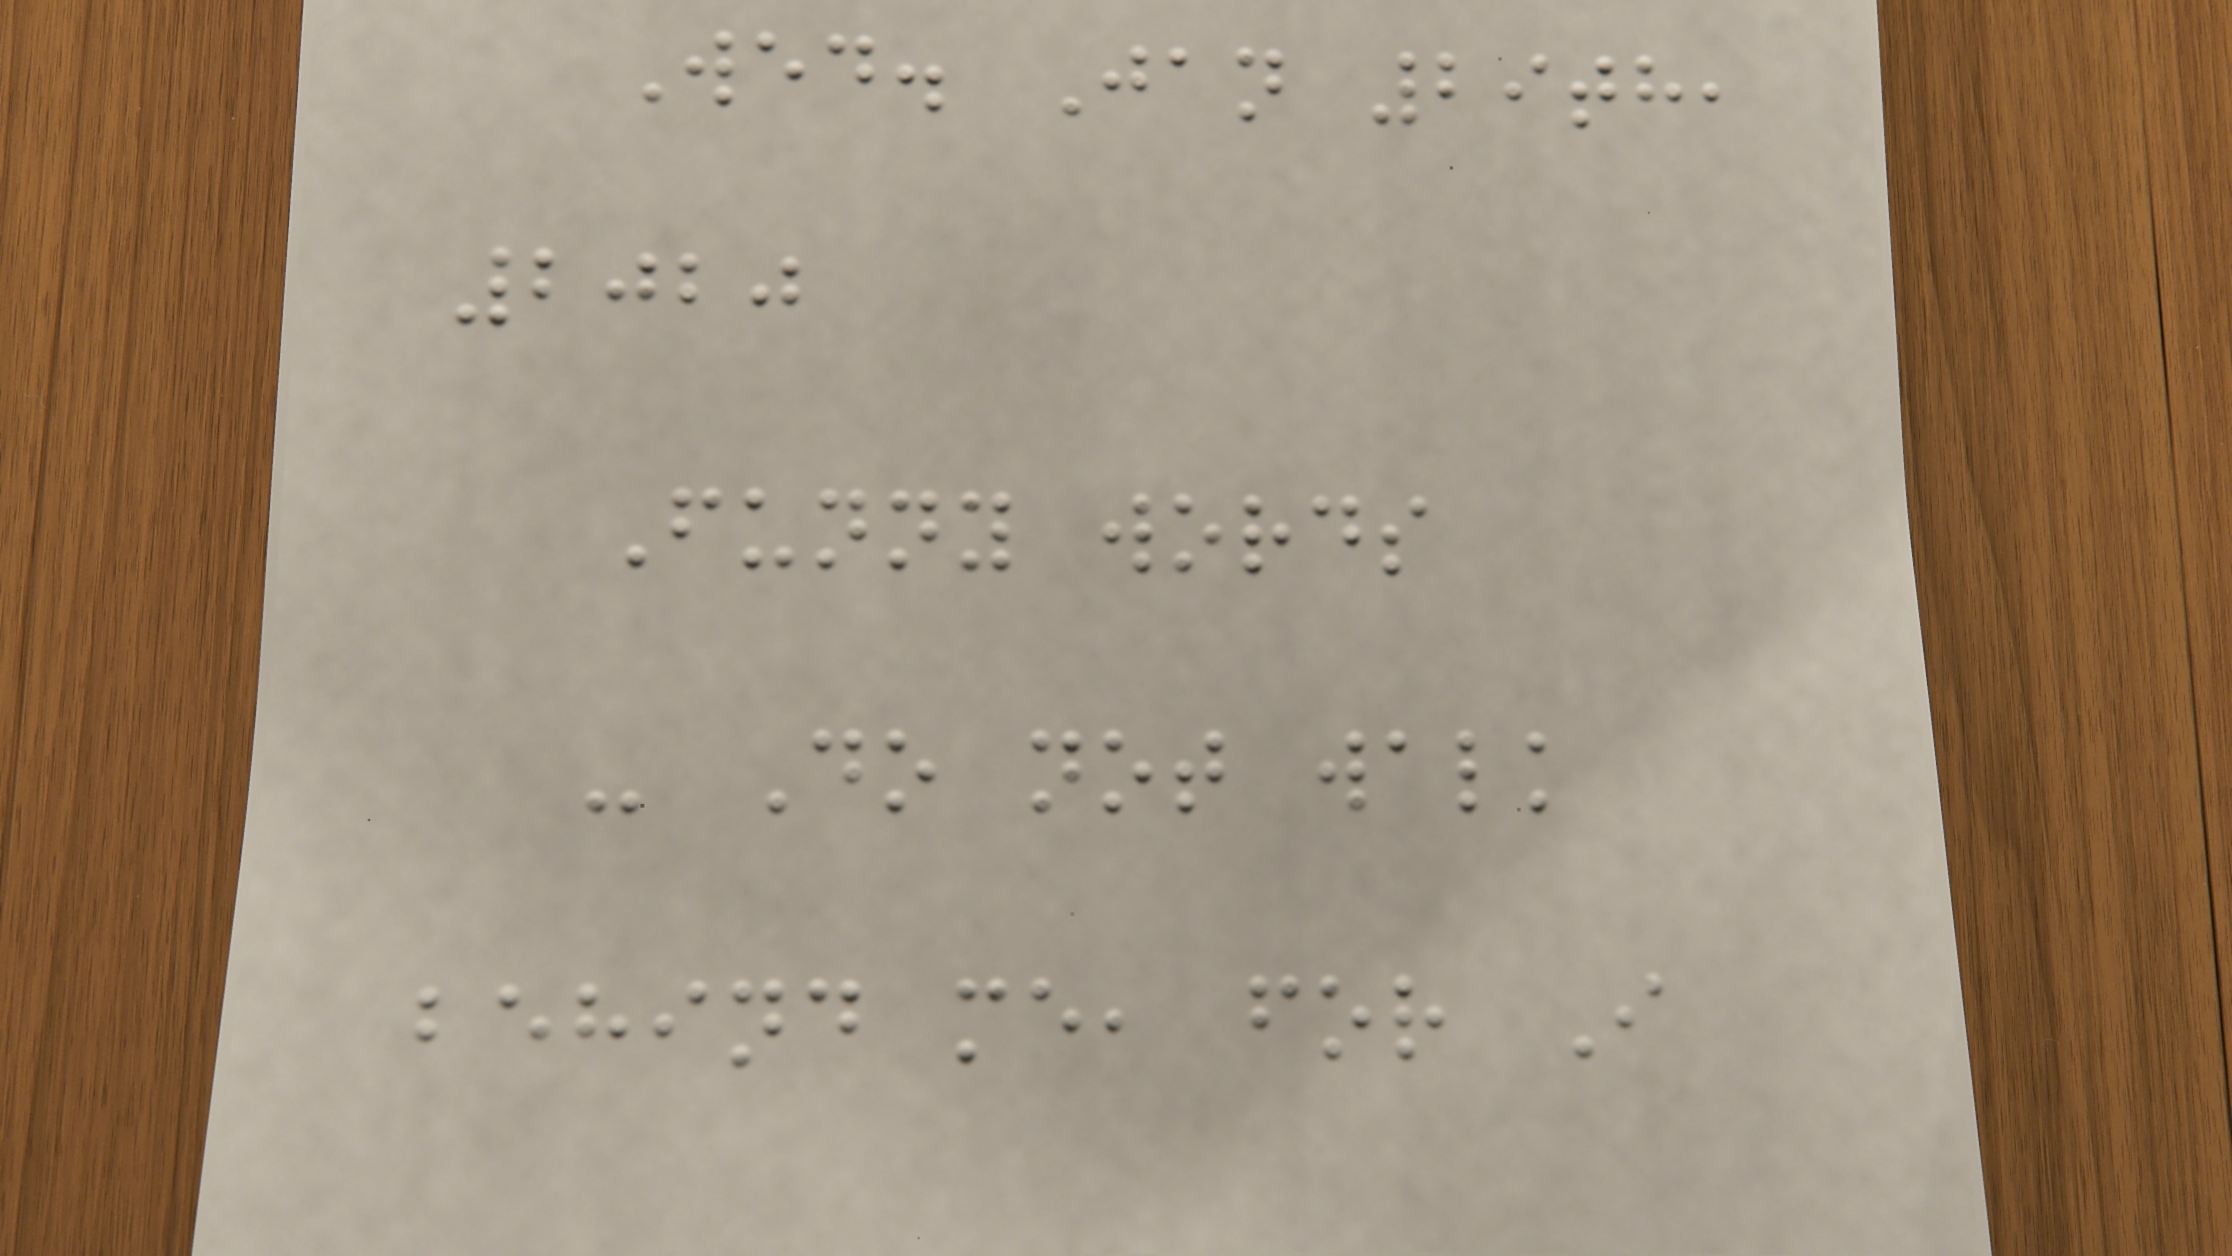Wed. Jan 29th,
2020
Funny words
- Do not walk
behind me, for I
